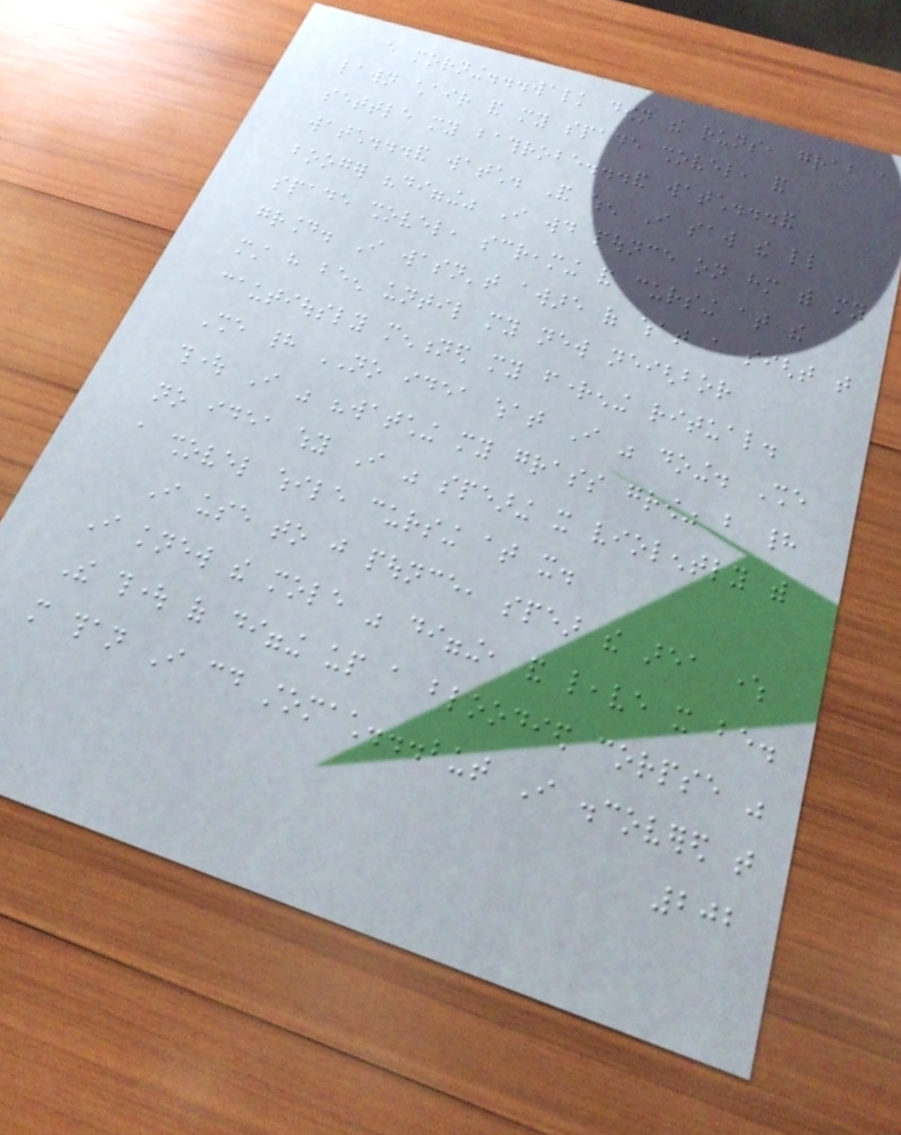every morning...walk down the runs, grab a
lawn chair and my spade shovel, and
settle my bathrobe...and watch...and
watch...and watch. And when I saw the little
booger "digging" I would pounce on him with my
spade shovel, screaming and cursing at the
ground. I wasn't aware of what a sight that
must have been until my new neighbor
cautiously mentioned my frightening ritual.
She had NO idea what I was doing. She
thought I was "watching my grass grow" but had
no idea why I was spearing it violently with
a shovel while cursing at it.
I use to just pounce, spear the area where
I knew the mole was digging, and leave it be.
The thought of digging up a bloodied corpse was
more than I could stomach...but I discovered that
202
